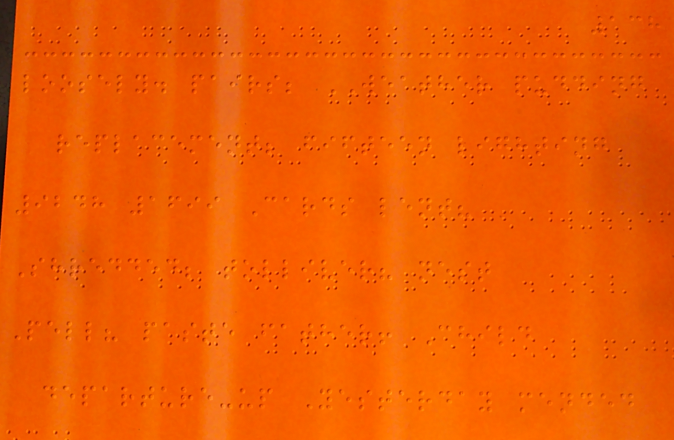138
loosely. pairs; WEATHER pudding
replacement; fifteen lighting
9248 1699 Cards lent?
Shredded; tolliver? nest
Pell? paste father! Child
departure-up Yesterday mended
